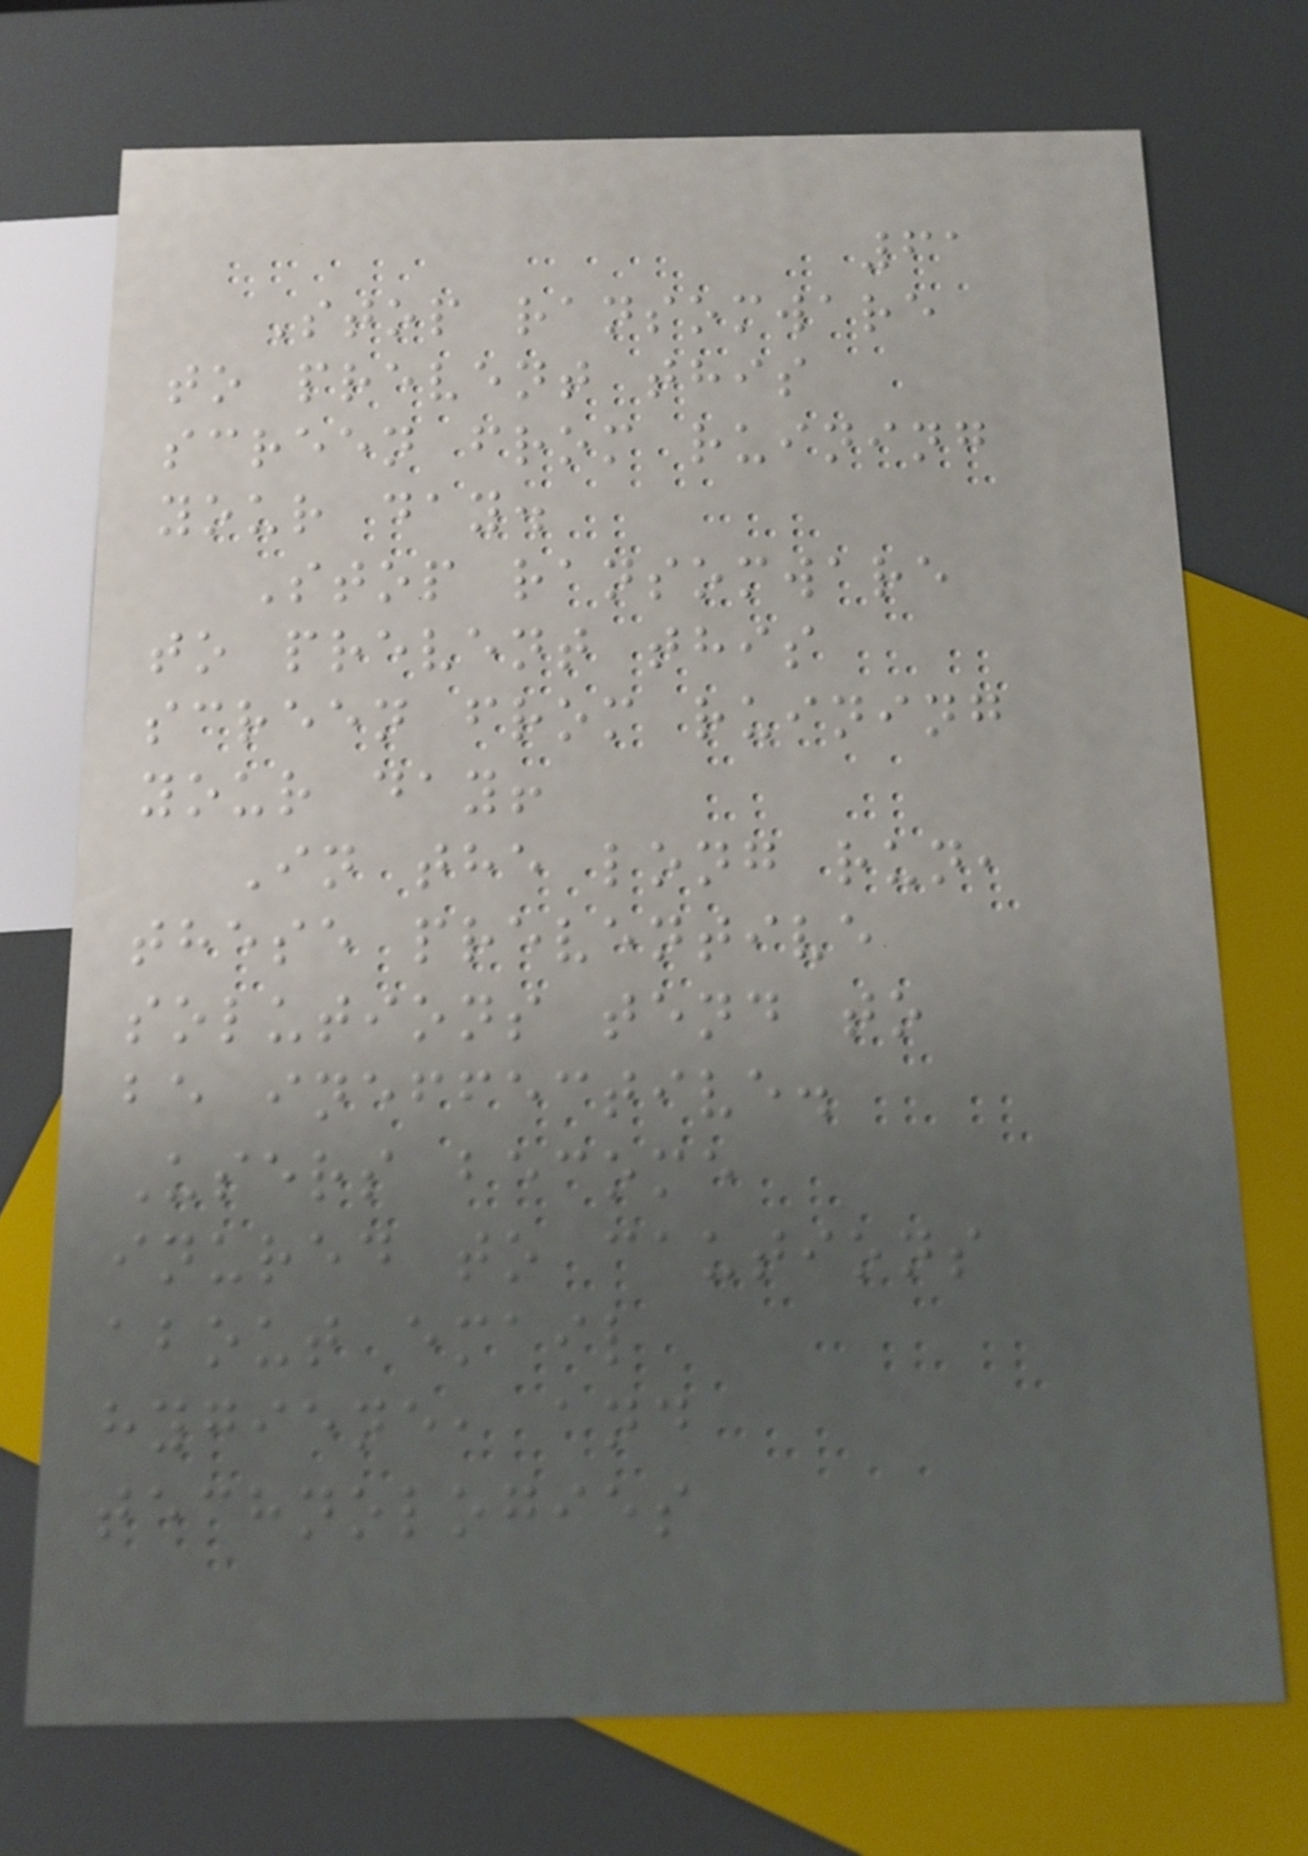61
Stop ransomware
to prevent this
screen from ruining
your day.
Stop ransomware
to prevent this
screen from ruining
your day!
In the long run,
these preventive
solutions tend to
be ineffective.
Users become
inured to cautions
about email
hygiene, and
technologies
